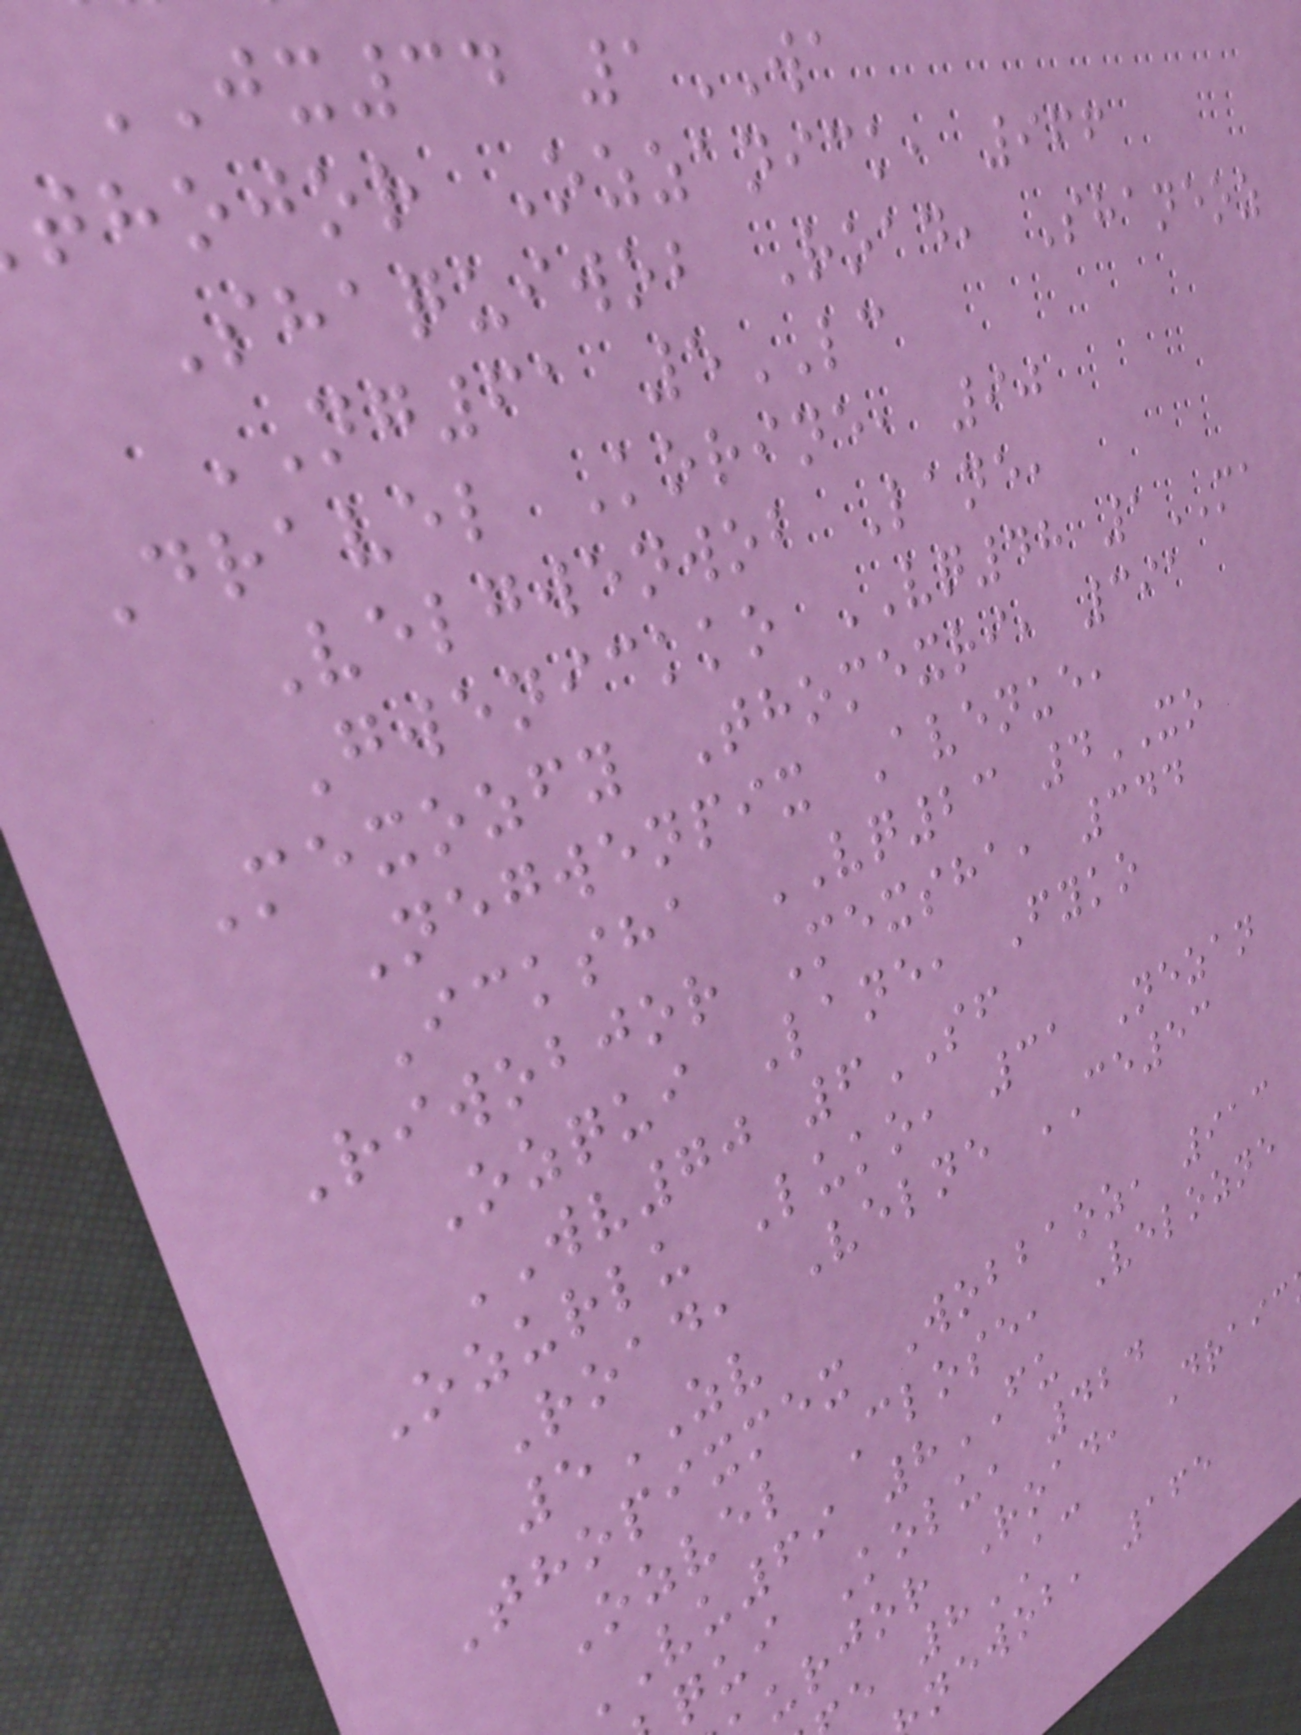JX34 1WA
thojor Ozzanick, 966
Shaquiwob Road, Shaneoz
NG61 5LC
Dravel Korine, 90
Velgwenwob Lane,
Gwenickko VQ48 1MA
Mexozfy Thomexri, 391
Negwenpix Avenue,
Icksha VQ23 4XO
Riwobjor Mexsha, 344
Ozqui Lane, Fyko
WV70 6SF
Ozurlu Luko, 31 Nezan
Road, Velne CE53
5ZV
Thopixmex Wobbaoz, 913
Ozvel Close, Velozne
VU69 8FU
qui Kolu, 424
urjor Road, Draic
e 8AC
newob, 165
